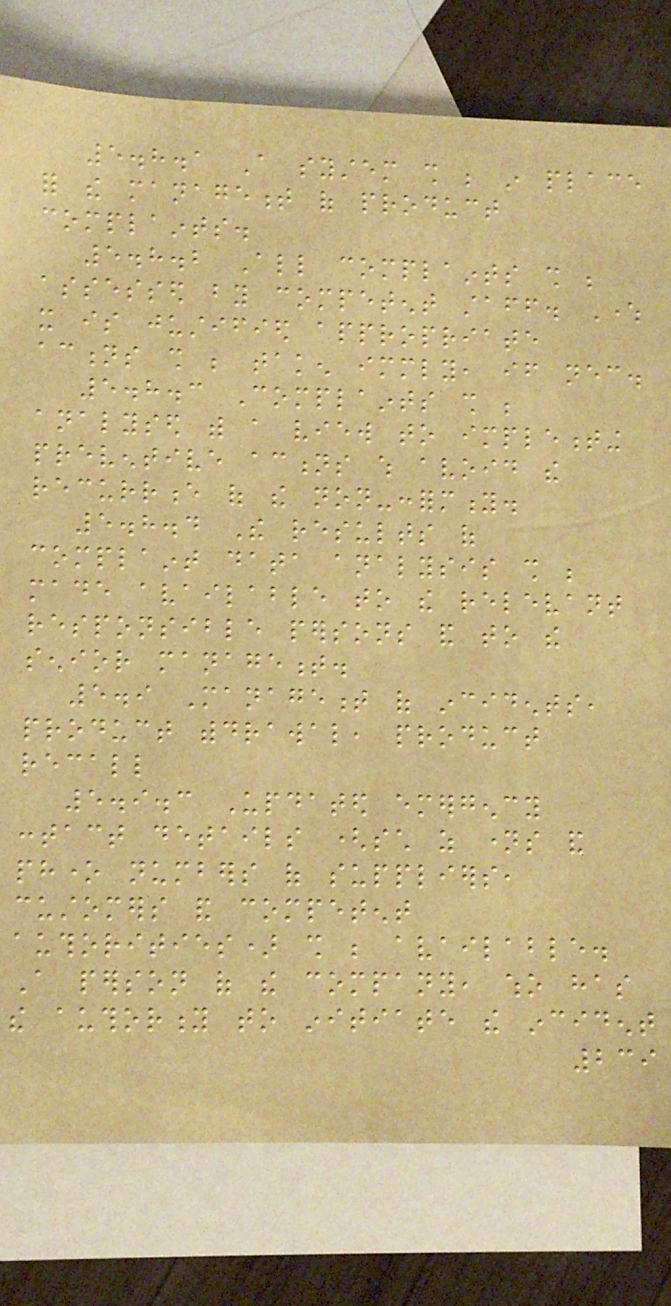5.8.1 A system shall be in place
for the management of product
complaints.
5.8.2 All complaints shall be
assessed by competent staff. Where
it is justified appropriate
actions shall be taken immediately, if necessary.
5.8.3 Complaints shall be
analysed with a view to implementing
preventive actions which avoid the
recurrence of the non-conformity.
5.8.4 The results of
complaint data analysis shall be
made available to the relevant
responsible persons and to the
senior management.
5.9 Management of incidents,
product withdrawal, product
recall
5.9.3 Updated emergency
contact details (such as names and
phone numbers of suppliers,
customers and competent
authorities) shall be available.
A person of the company, who has
the authority to initiate the incident
239
